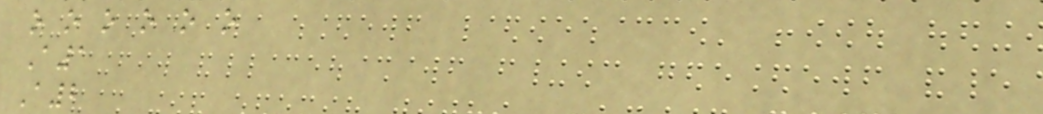o o o o o o
A1
A2
